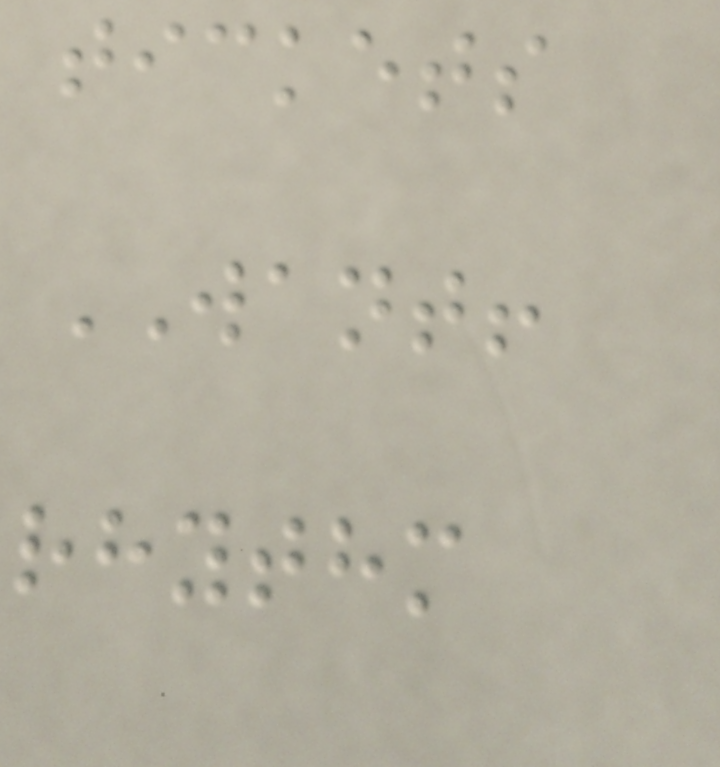tickets
WANT!
rhythm
